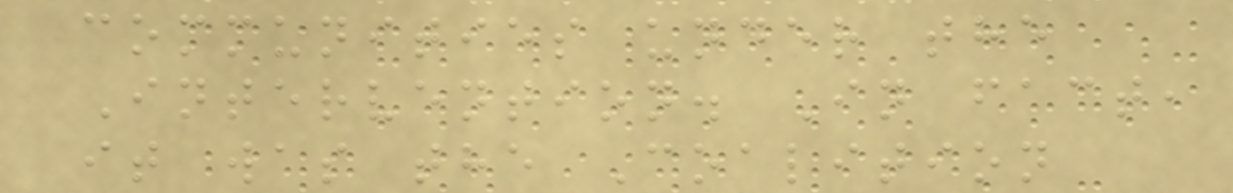communities under the
Intervention. In fact,
it was the Coalition
